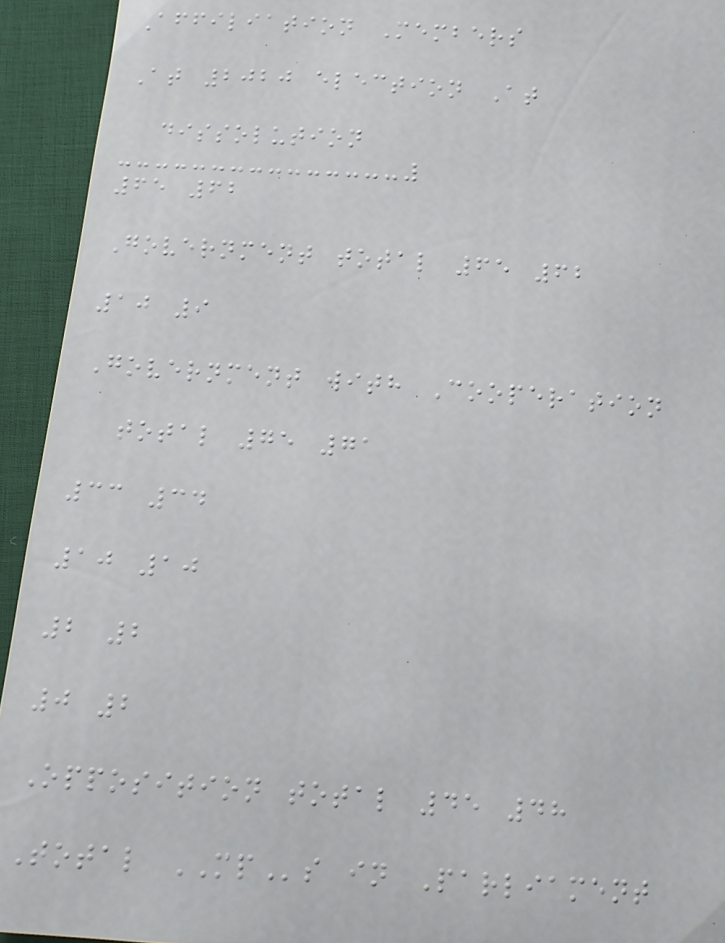Affiliation Members
At 2020 election At
dissolution
65 62
Government total 65 62
10 9
Government with Cooperation
total 75 71
33 34
10 10
2 2
0 2
Opposition total 45 48
Total MPs in Parliament
